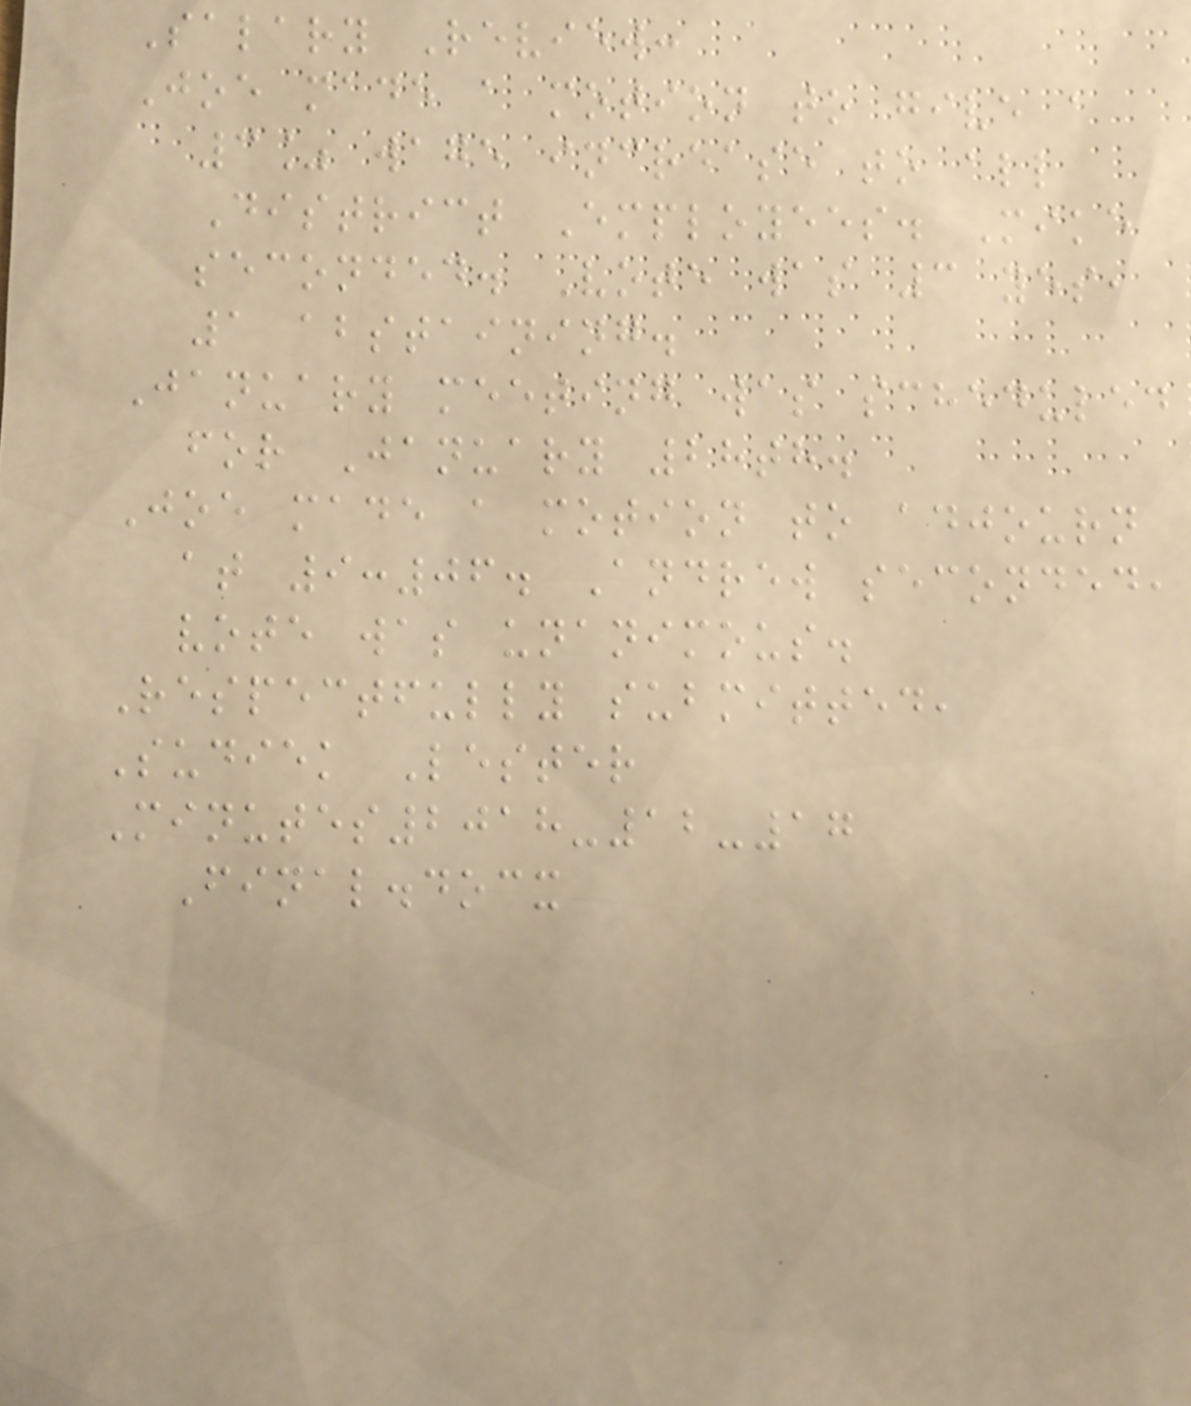Salary Review:
Joe made a motion to give a
3% wage increase to all
District Employees. Mike
seconded. Vote was 3 yes,
1 abstaining.
January meeting was scheduled
for January 28th.
Joe made a motion to adjourn
at 9:06. Andrew seconded,
vote was unanimous.
Respectfully submitted,
Sudiek Lester
Minutes2018-12-17
Final.docx
